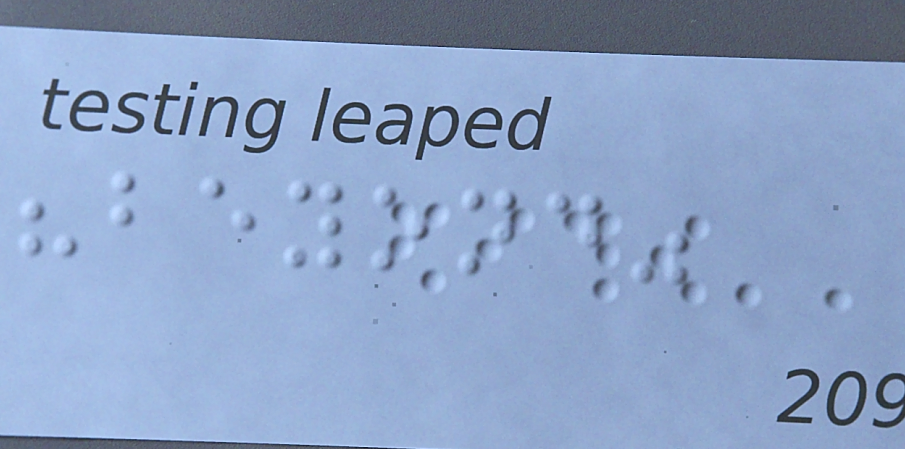"beyond"
